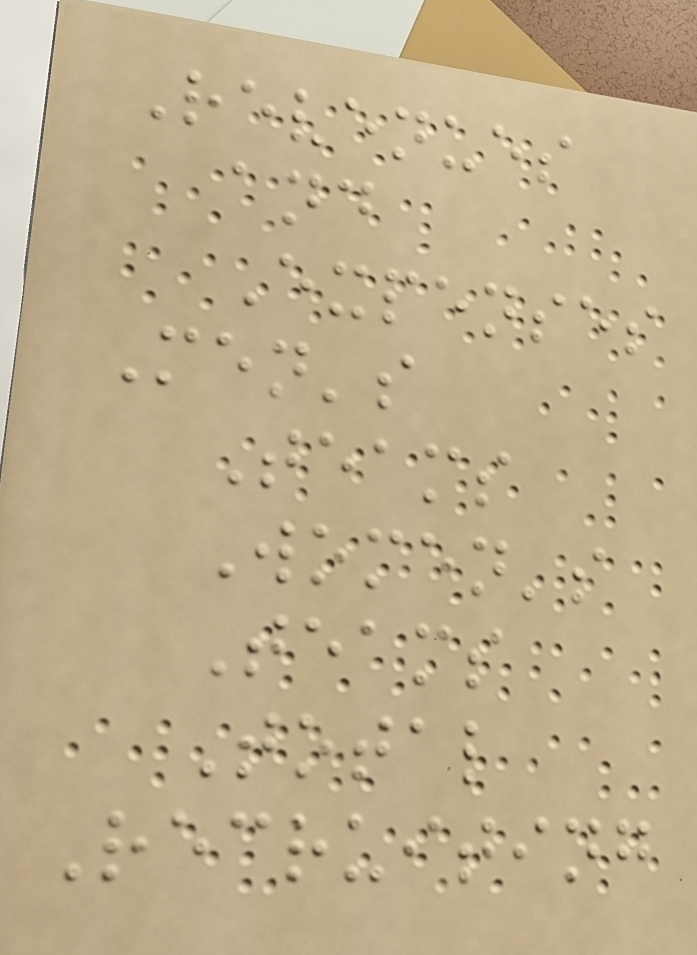Revenues
and
Expenses
Men's
Teams
Women's
Teams
Total
Recruiting
